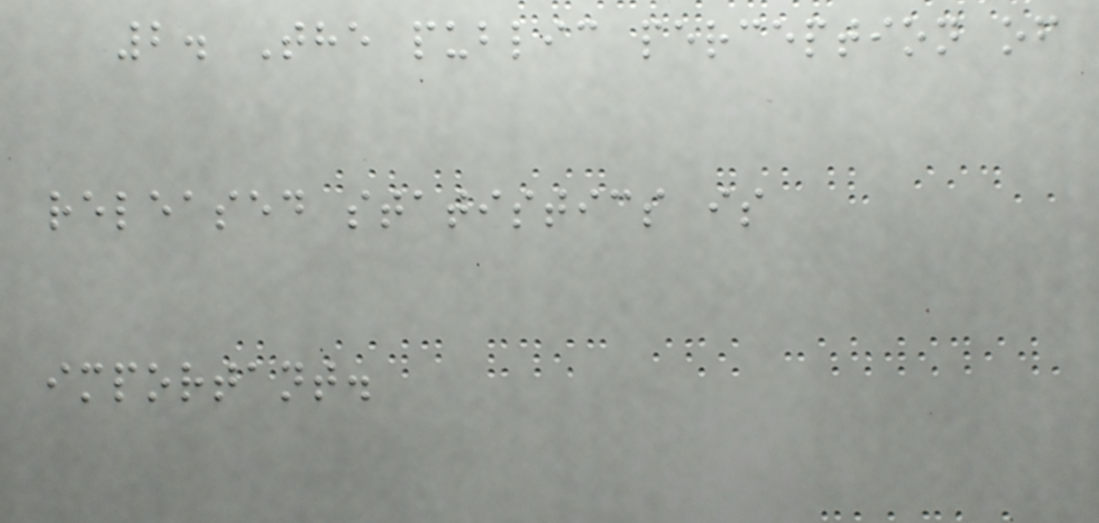2. The public perception of
released statistics is
important.
